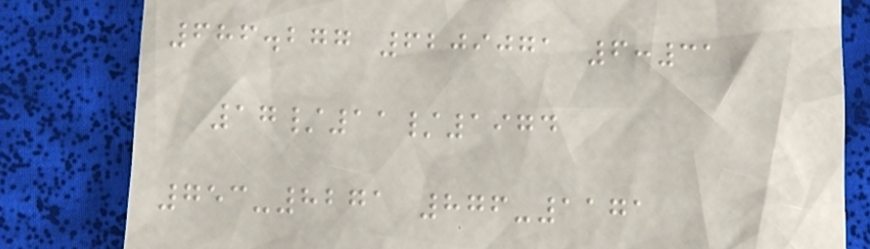686.277 6209071 6:31
17/11/1974
753-8271 876-1171
